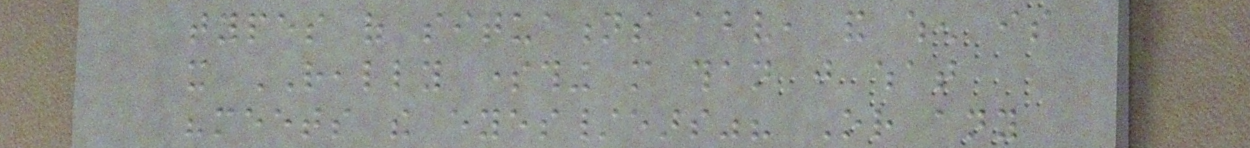types of situations above, and when is
it REALLY something more than just what
"meets the eyes/ears"? Or any
